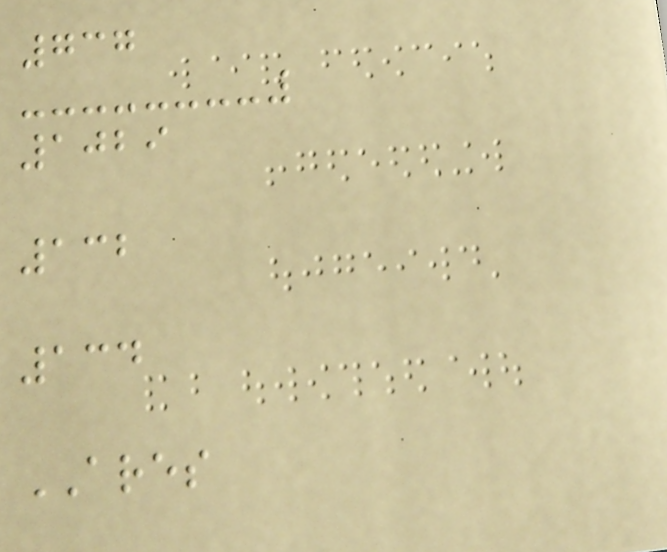737
1029
132
134
ARES
